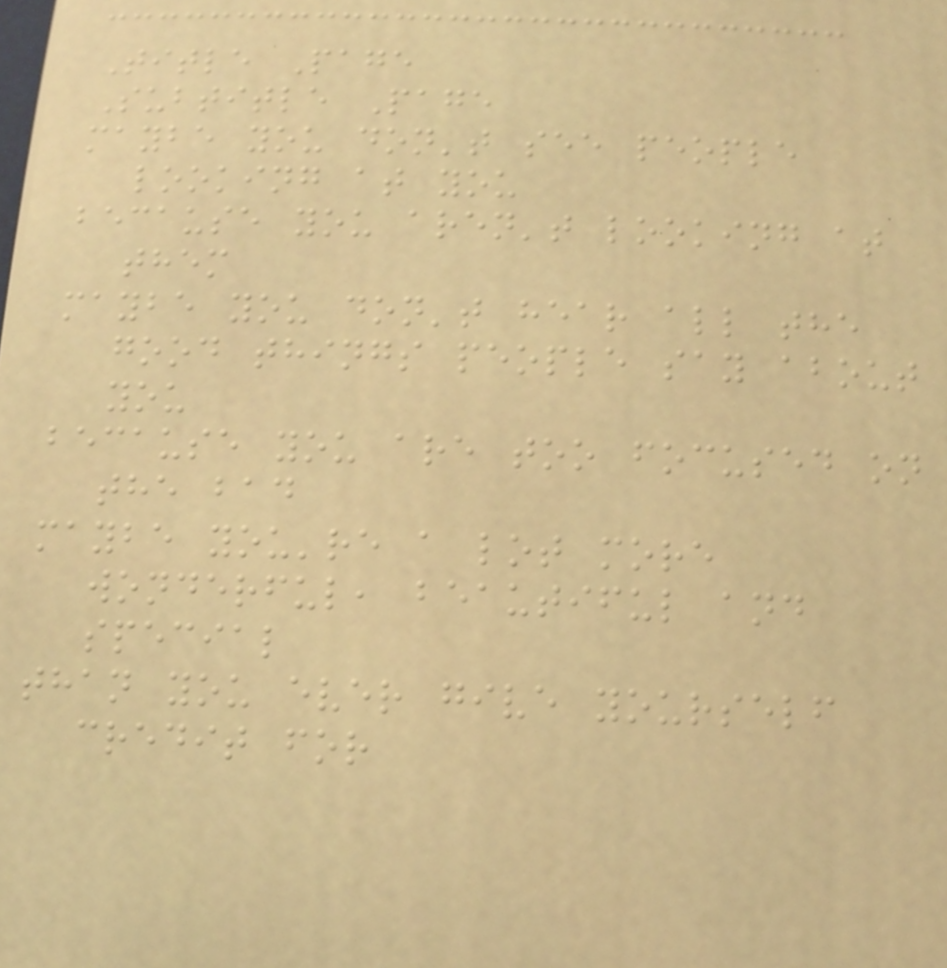Title Page
Subtitle Page
maybe you don't see people
looking at you
because you aren't looking at
them
maybe you don't hear all the
good things people say about
you
because you are too focused on
the bad
maybe you're a lot more
wonderful, beautiful and
special
than you ever give yourself
credit for
